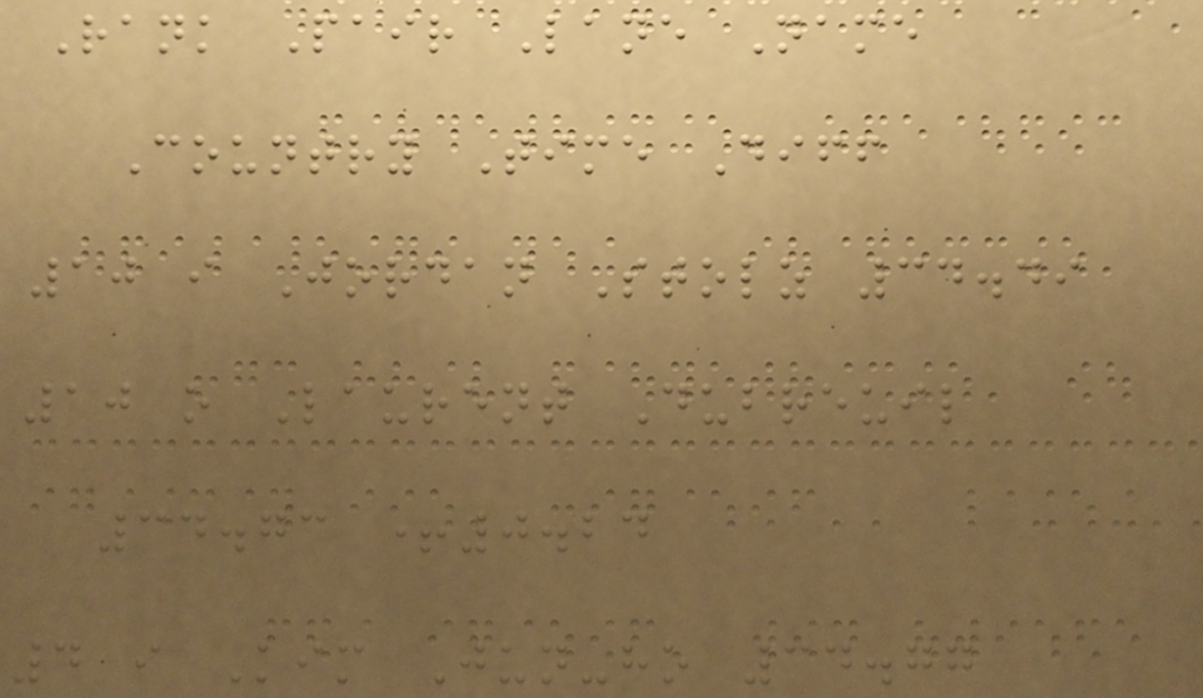Rank Pair Lane Name
Country Time Diff
10 i Jordan Stolz 34.49
10 o Laurent Dubreuil
34.73 +0.24
4 i Kim Jun-ho 34.77
